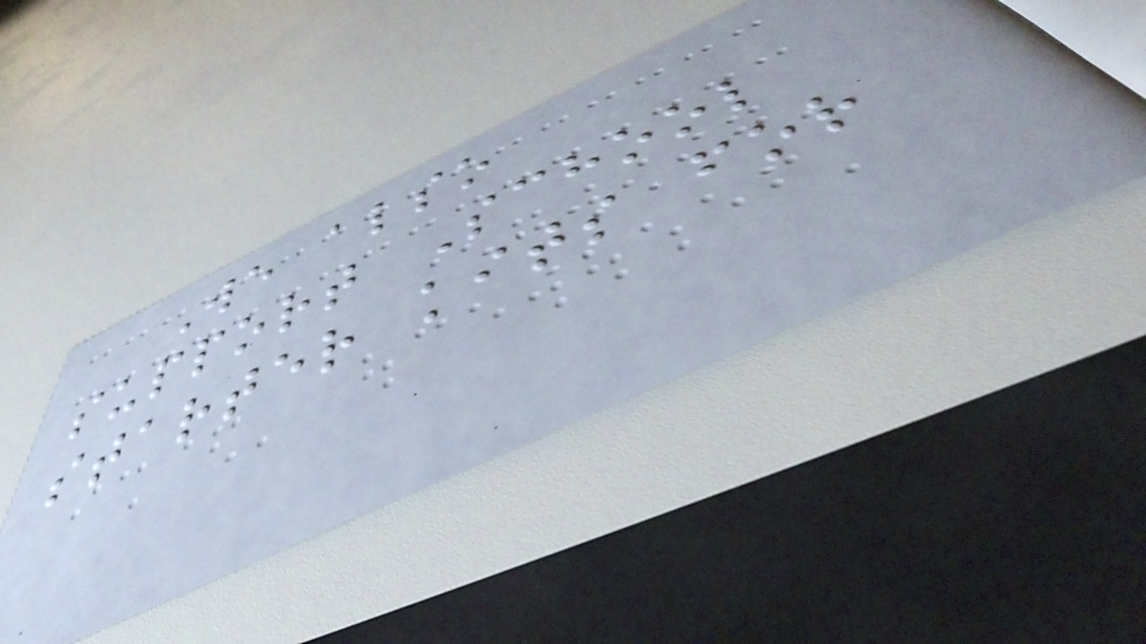We also
support School
starter kits for
